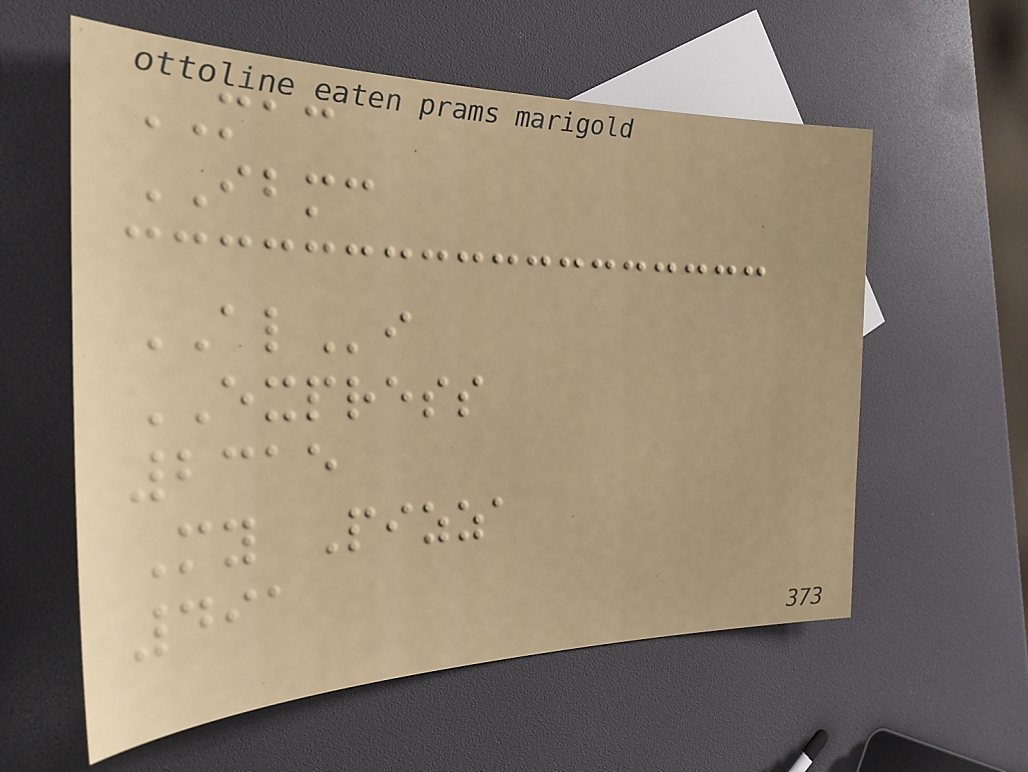MAC
IBMC
ALi
EXPRESS
2315
My Pizza
491
